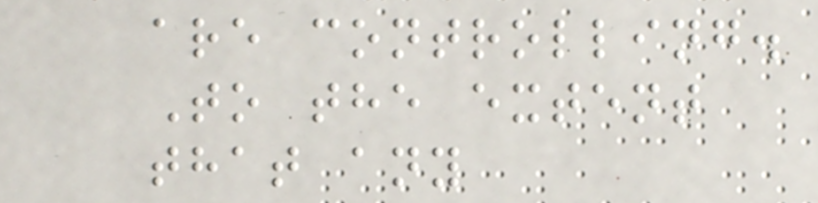are controlling.
To the extent
that any
